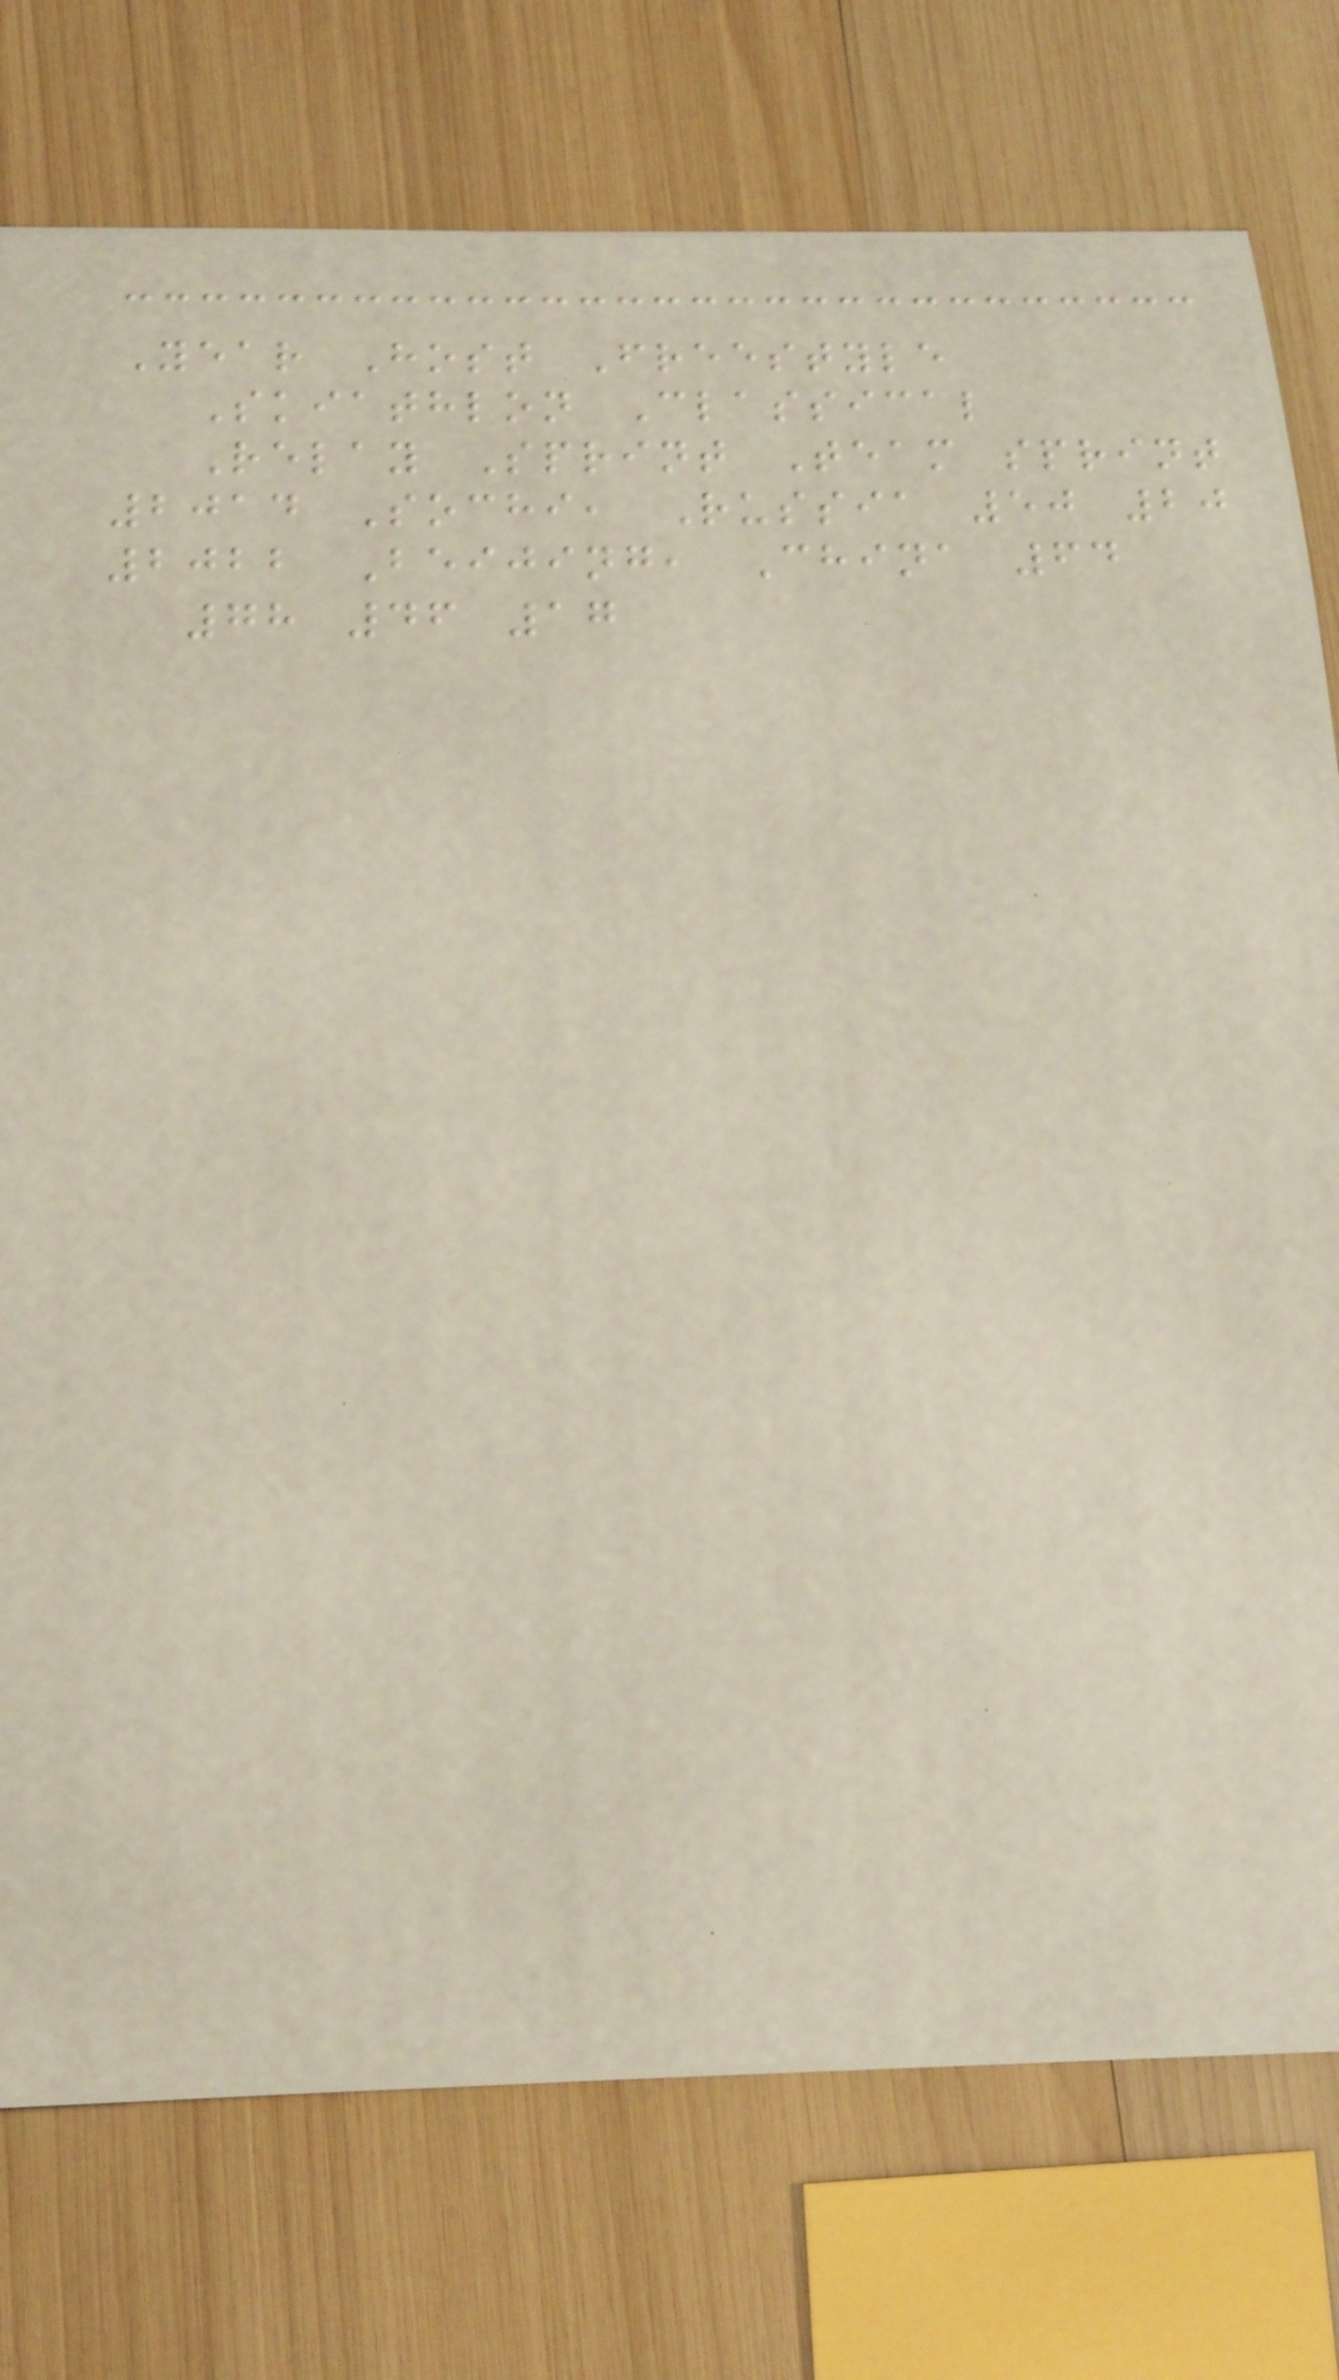Year Host Freestyle
Skiathlon Classical
Relay Sprint Team sprint
2014 Sochi, Russia 50 20
2022 Beijing, China 64
78 46 17
